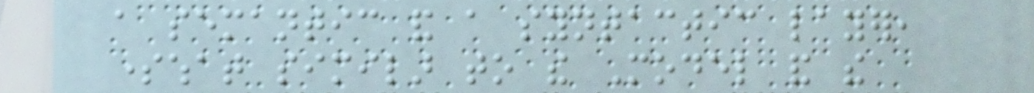a semantic and a syntactic layer,
somewhat similar to the Model and the
